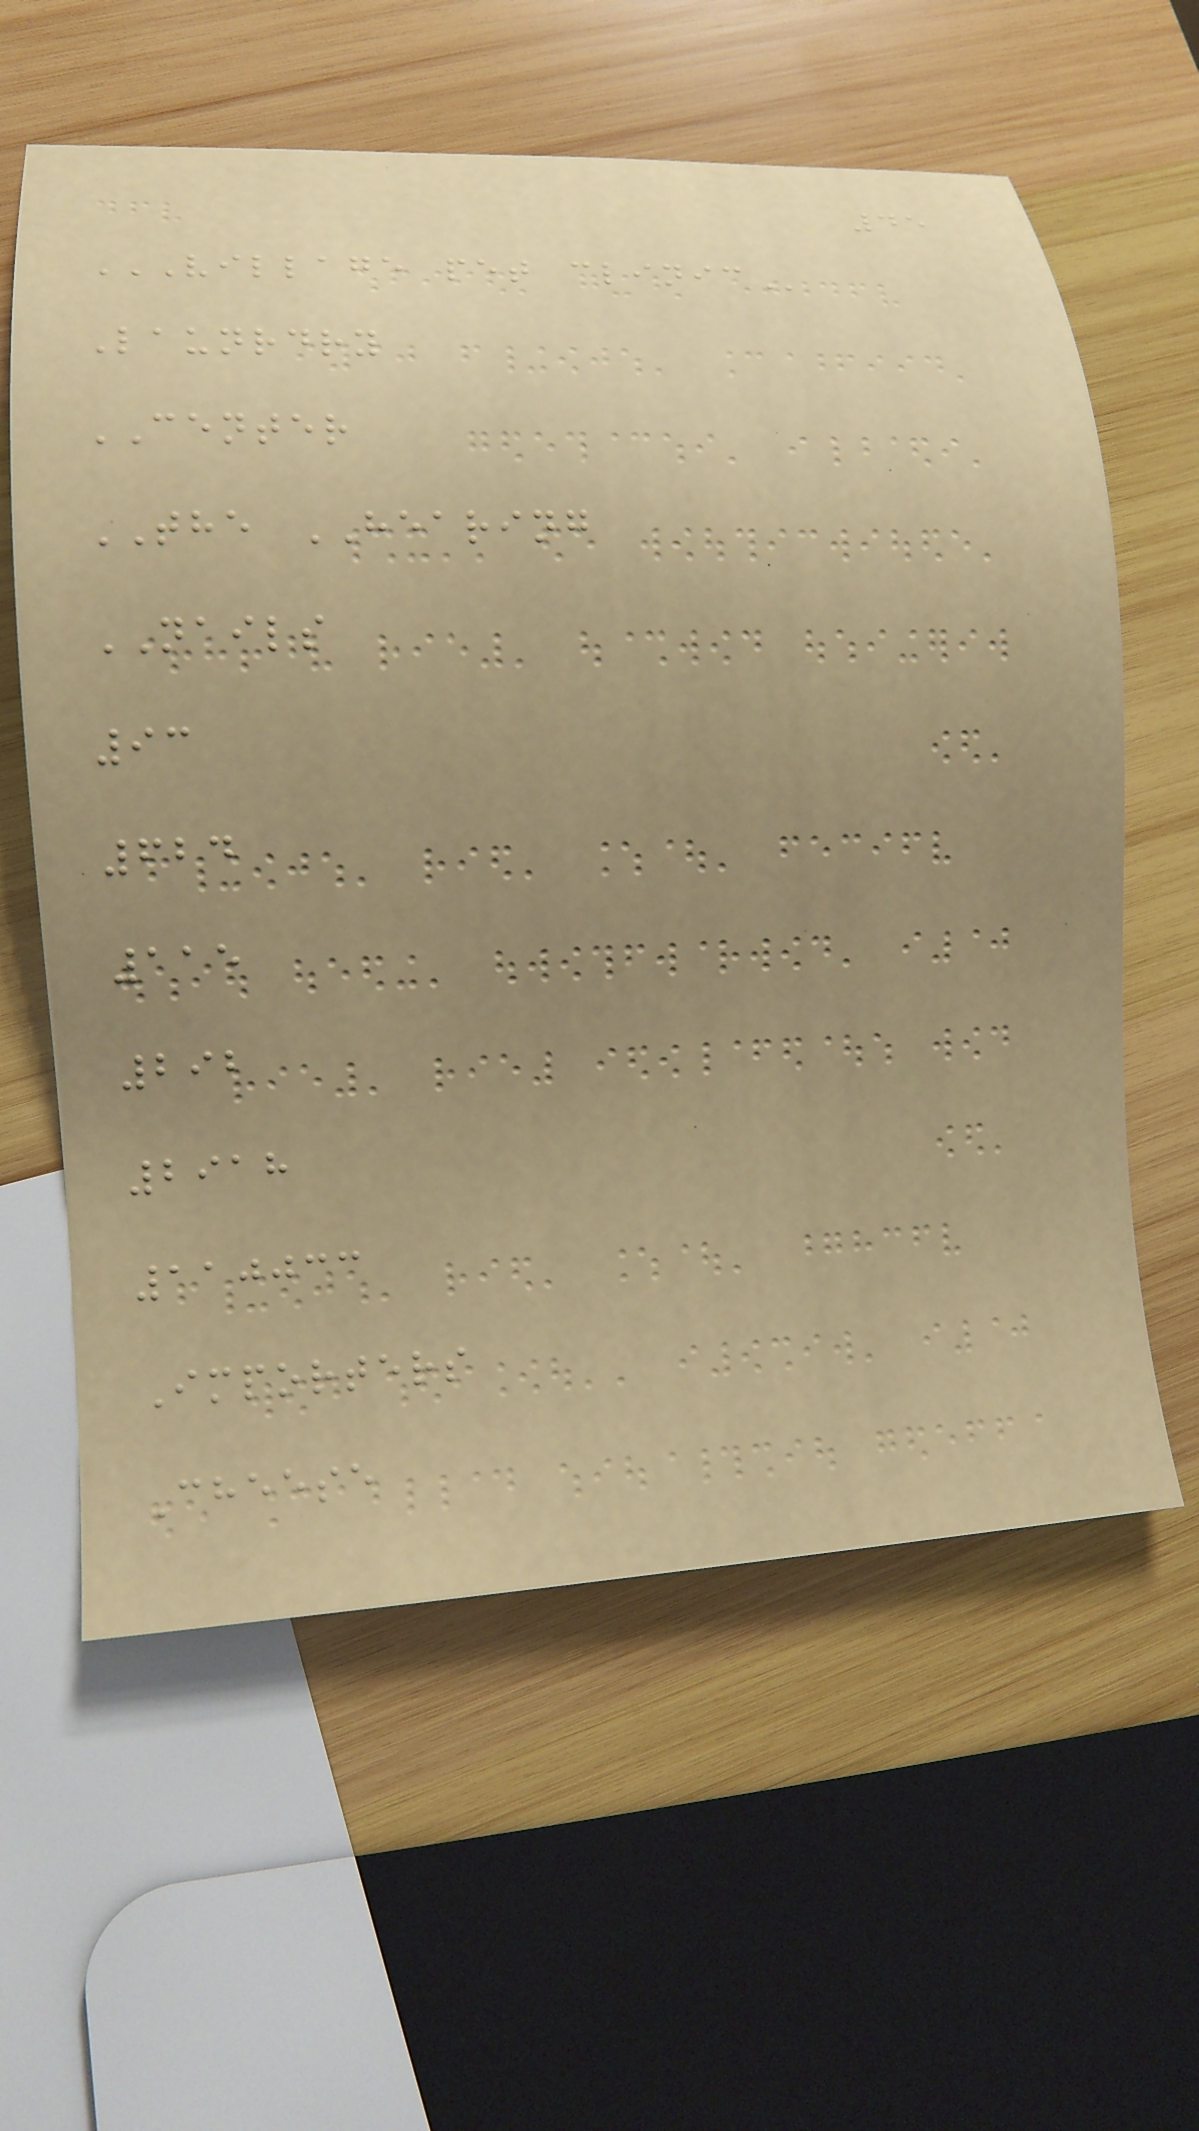45
VILLAGE PET CLINIC
Launrdry
CENTER
THE HEARING
NAILS
93
624
115
292
2918
110033
Importers
Cheese
